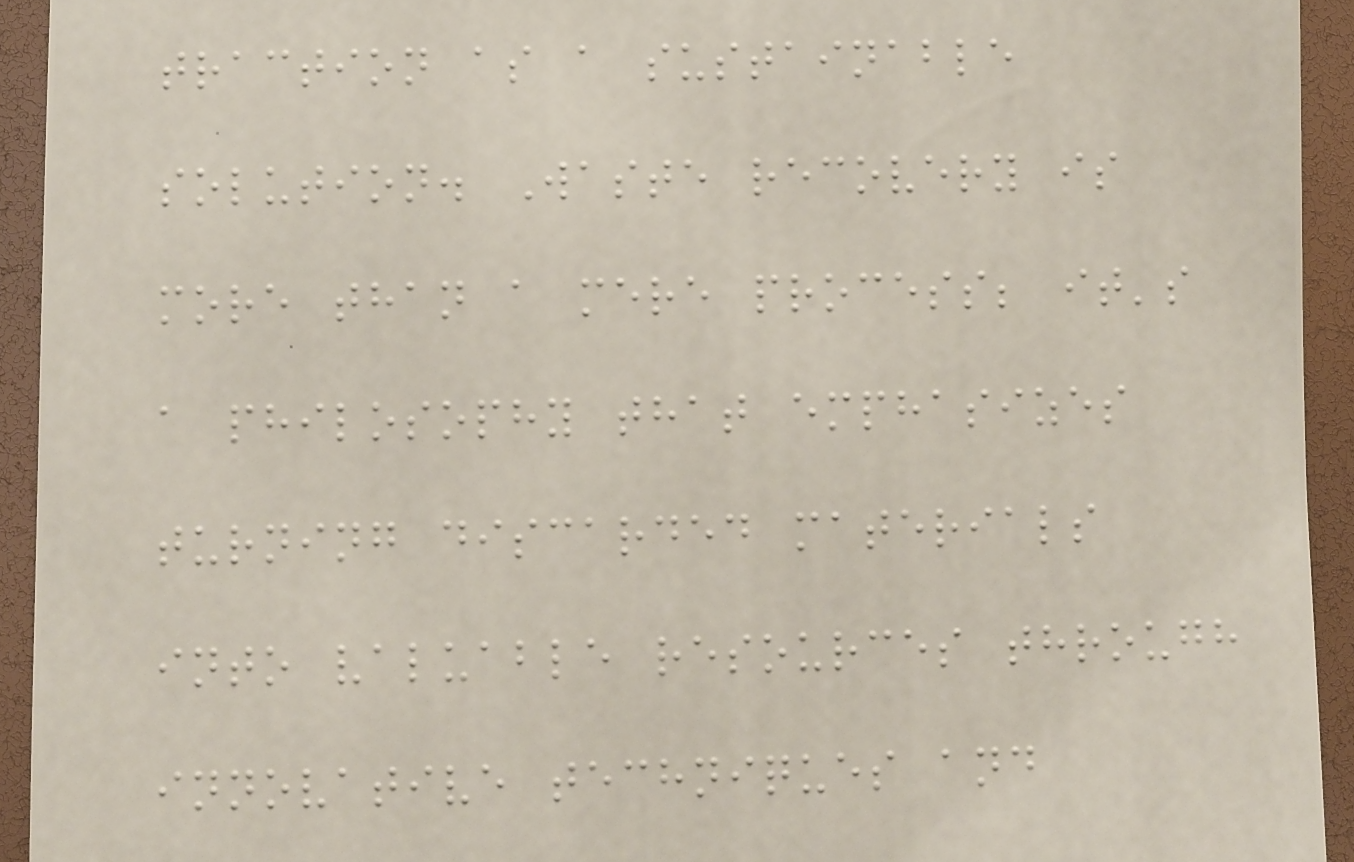traction as a sustainable
solution. Waste recovery is
more than a mere process; it's
a philosophy that emphasizes
turning discarded materials
into valuable resources through
innovative techniques and
